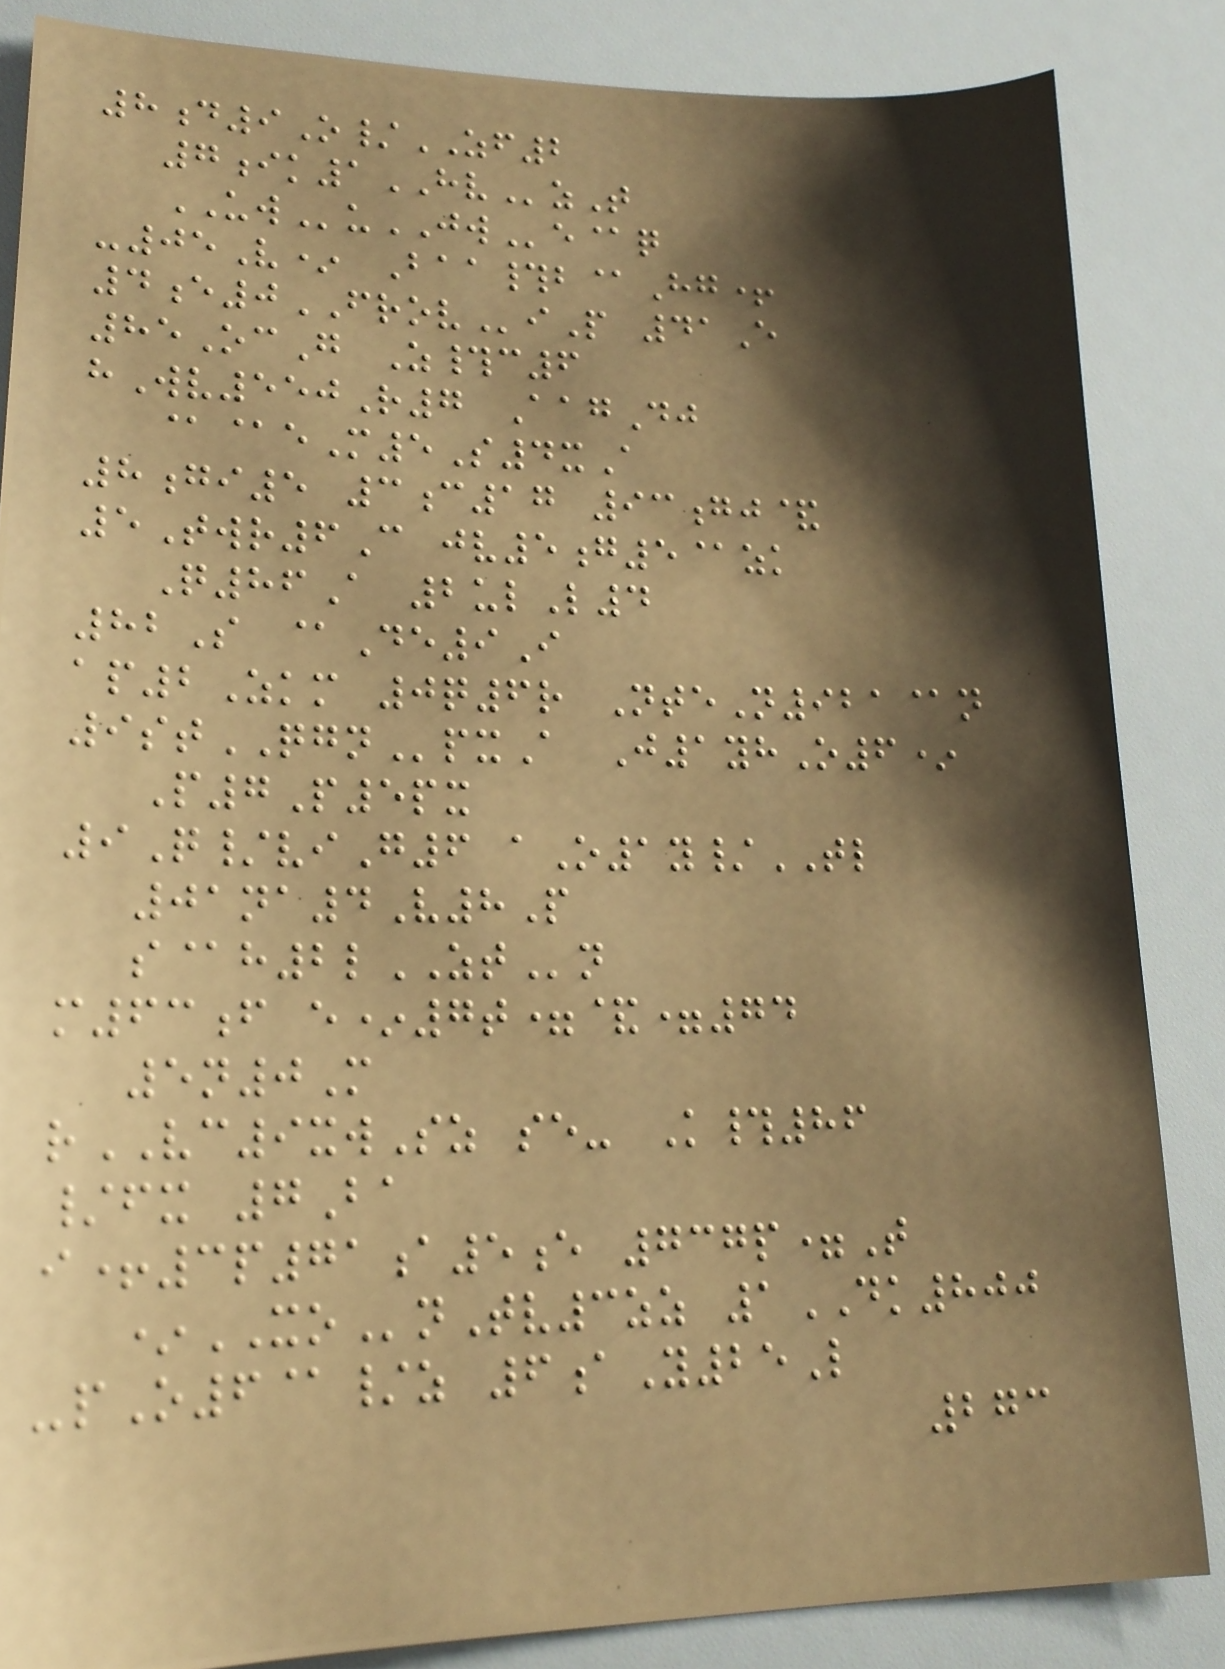8d9O/ZF2
7ik1HVzT
UWuJWe@q
-05V* Baa#b@Hg+
4e0FROViP 41E
85OcG Z#c6
hWv550R7 AagDj
@@eM5S4xA
8gi5 3c17 93gj&
5Twr6C jv5g5@zk
Q86A 2ulL4
82S @De9I
ap2Zkm 0q6r NteN921@n
9stQGNpxA J1yhO6*
P7P5px
9Q/viG6 aO1y/TL
01na4V8P
s@h2lZTn
m63f e*7t=&=74
5n0M
rVC9xwSz se- K#86
/fx 7Ba
i+3p71a5e 737p=T
*XOnTv3zz 1DK800
-pO6@/z 6aY25L
273
